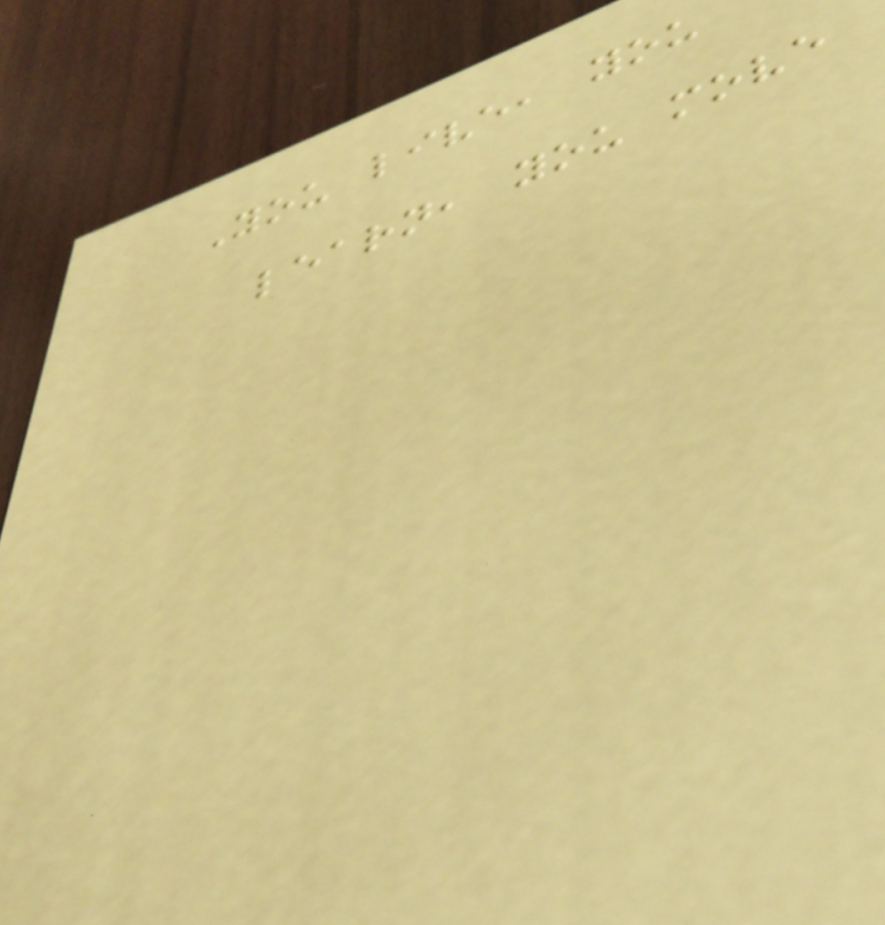You live, you
learn, you move
